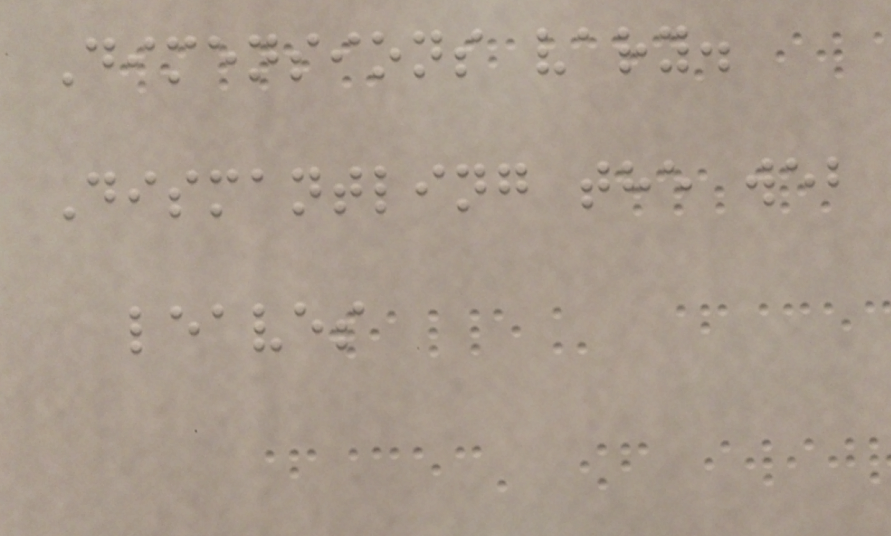Dimensions vary.
Dismantling the web
leaves
